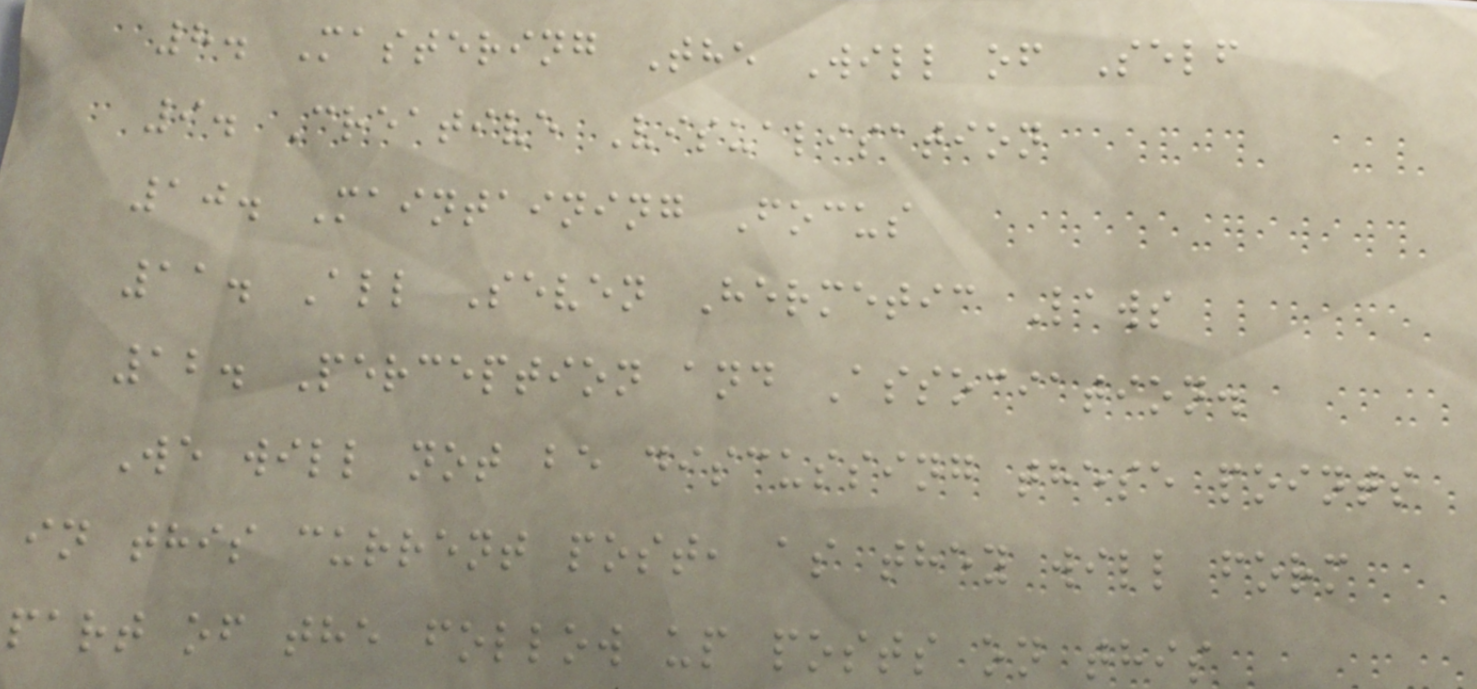8. Mastering The Will of Self
9. Creative Visualisation
10. Maintaining Focus
11. All Seven Hermetic Laws
12. Perception and Association.
We will not be discussing these points
in this current post, as they will form
part of the follow up posts on this
